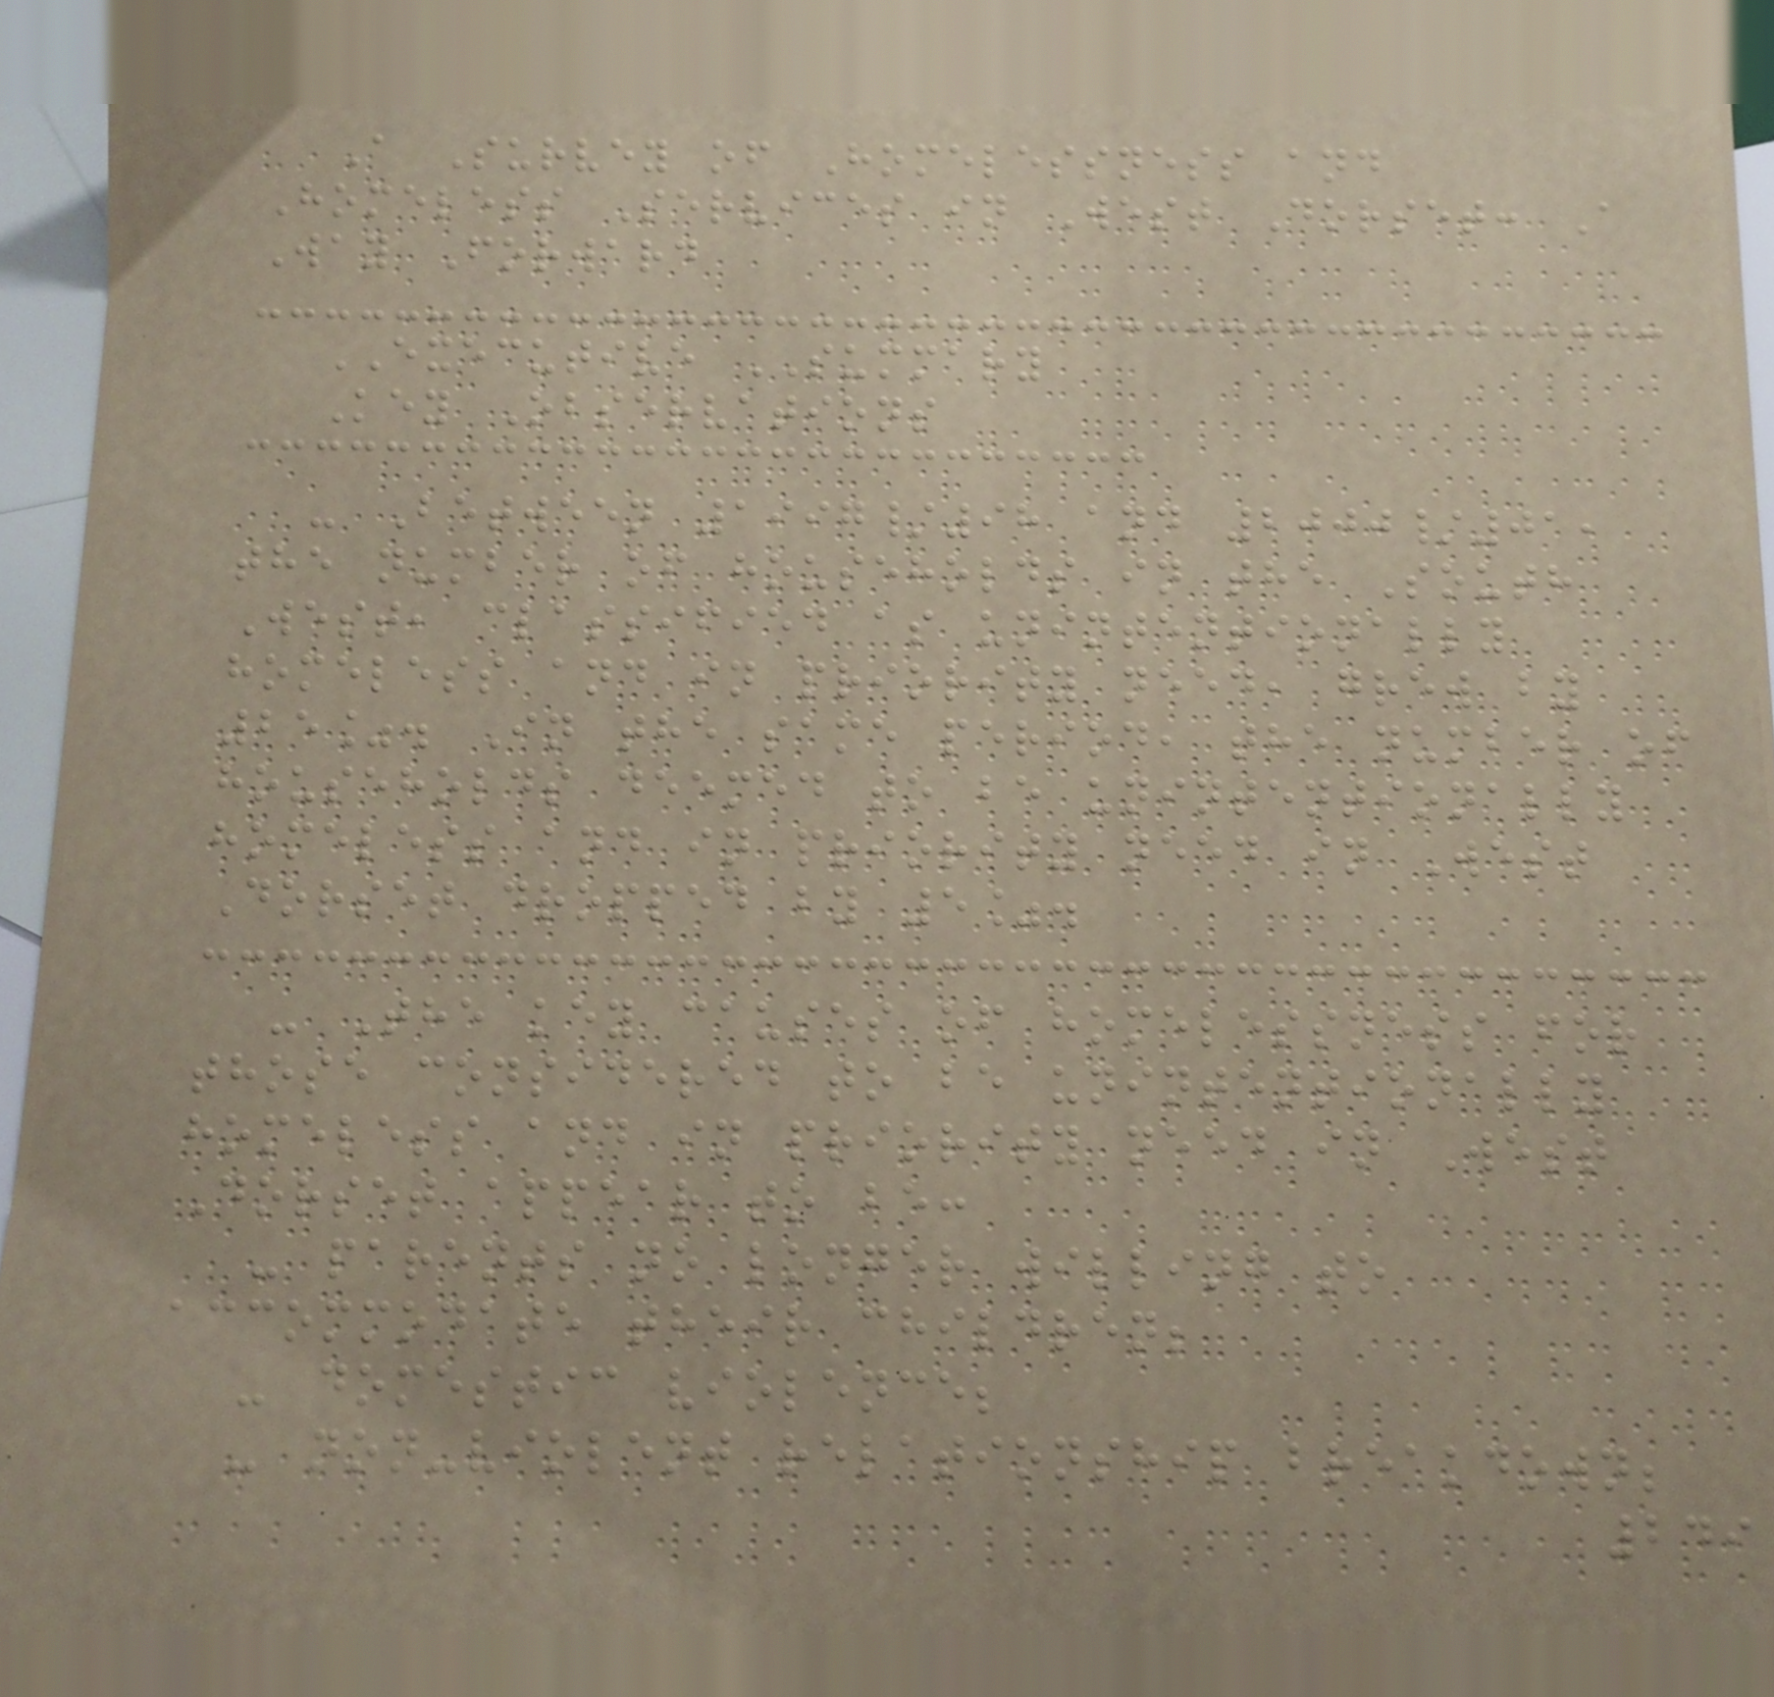A Survey of Homelessness and
Homeless Services in West Dorset: A
Way Forward
EXECUTIVE SUMMARY
Key Observations
- Between 1997/98 and 2000/01,
the number of households in the South
West, classified as unintentionally
homeless and in priority need, grew by
25%. In the same period, the number of
households deemed to be unintentionally
homeless and in priority need in West
Dorset dropped by 5%.
- The key causes of homelessness for
those considered to be unintentionally
homeless and in priority need in West
Dorset appear to be:
- parents no longer willing to
accommodate their children;
- domestic violence;
- non-violent relationship breakdown;
249
